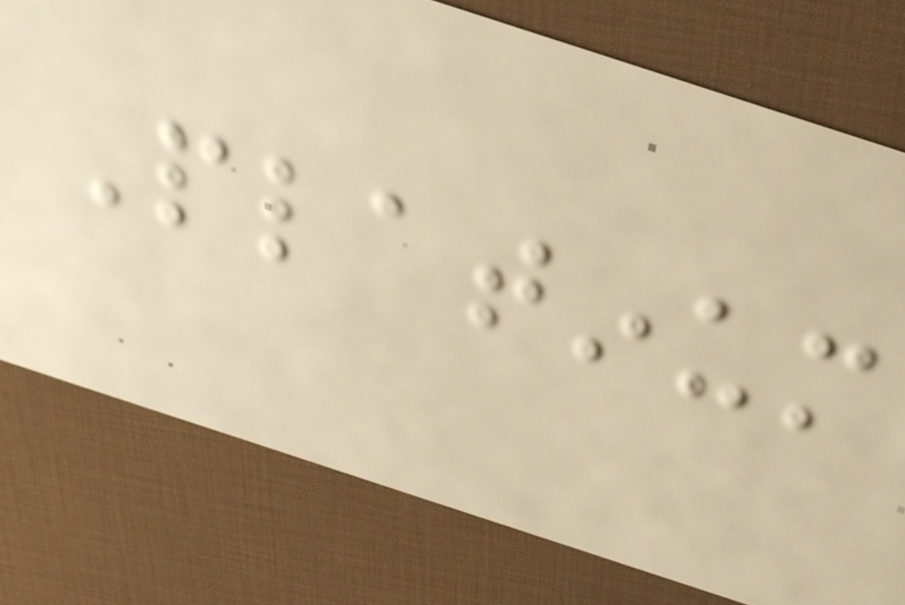Platinum
